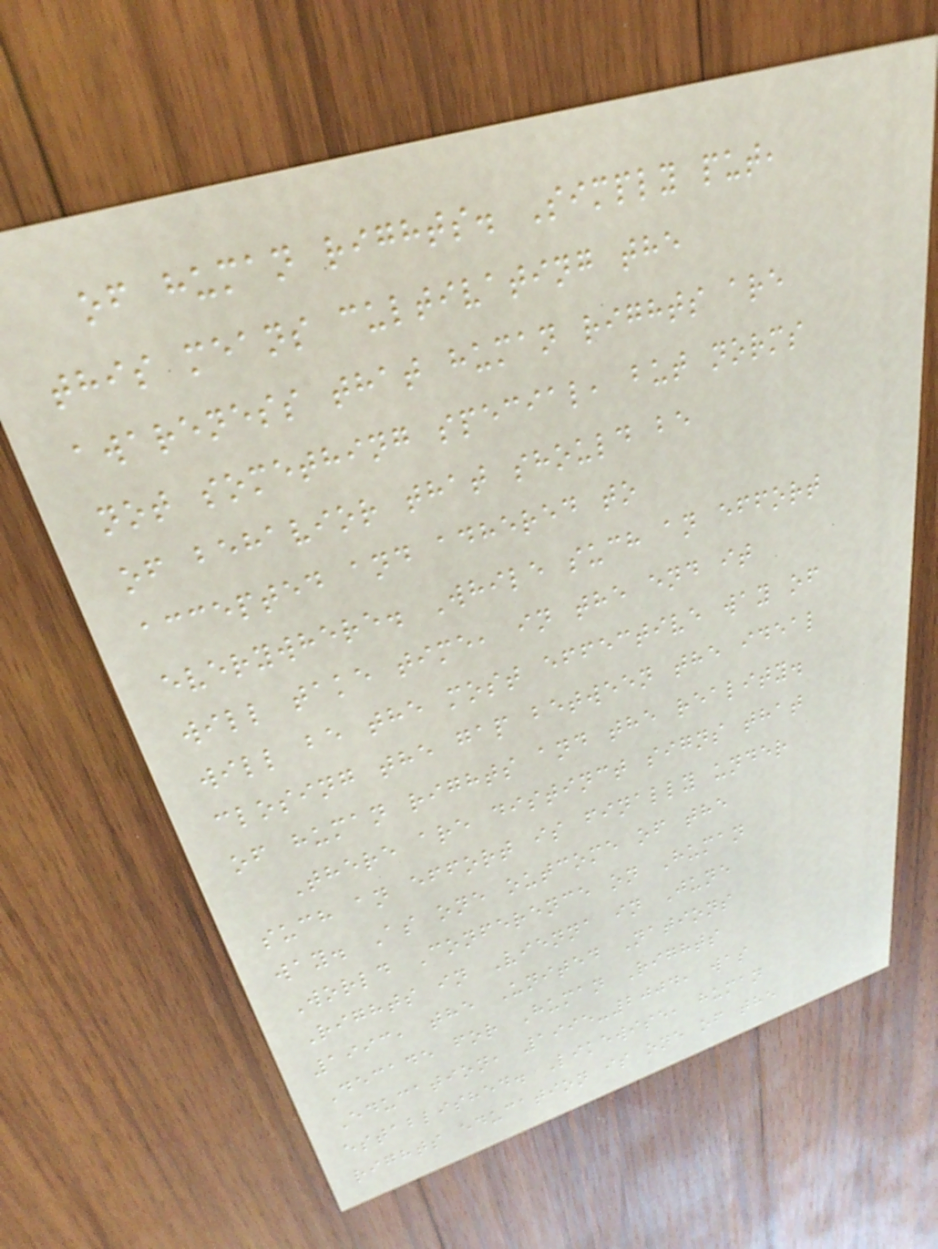of human rights. Simply put,
this means cultivating the
awareness that human rights are
not something special, but norms
of behavior that should be
accepted and adhered to
everywhere. While such an effort
will take time, in the end it
will be the most effective way of
closing the gap between the ideal
of human rights and the reality.
There are distinct signs that
such an effort is finally under
way. As one outcome of the
World Conference on Human
Rights in Vienna in June
1993, the United Nations
Decade for Human Rights
Education, 1995-2004, was
established. Likewise, human
rights education is one of the
